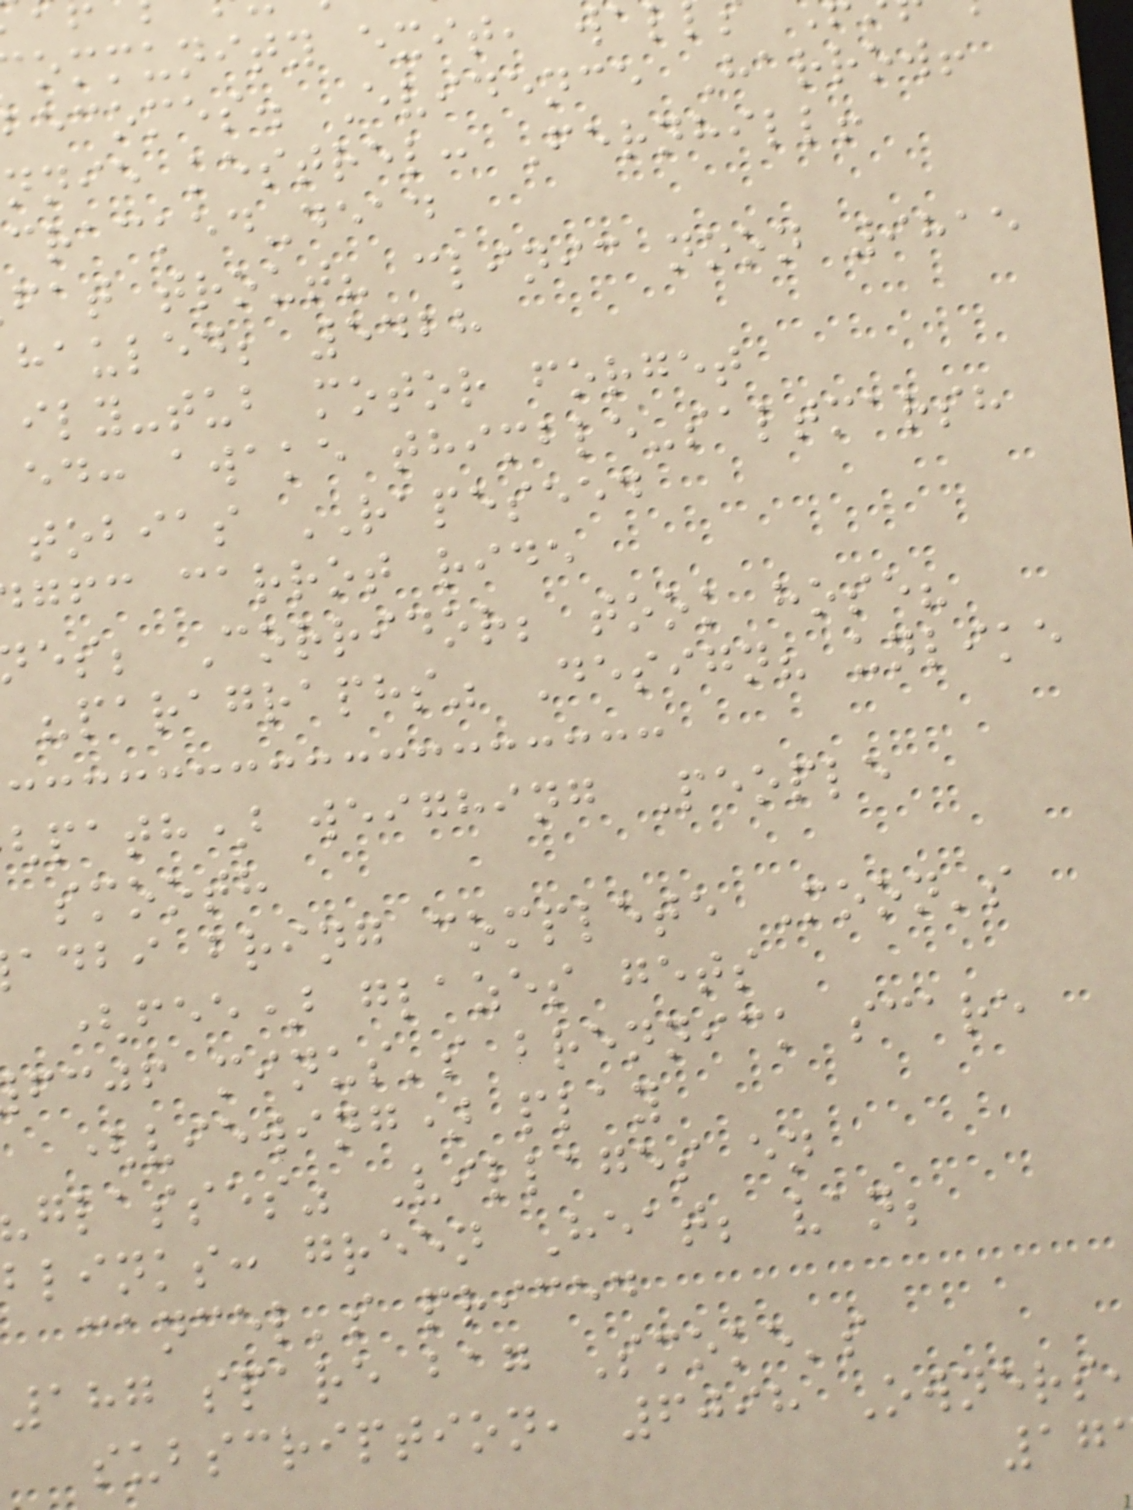ommunity exit, wa
ecomes. Evidence Harrow!
nnie kestrel: Fernhill!
cracked-dead
fat trout? clinic noon 9815
hauled; 5428
ily-tub motor forget
ed: awake thimble-saltmarsh
tobias RAPESEED
gfc carrot ride
es; Corridor; took hose?
"paragraphs" Design? unlike
path) weighing People
smooth
adbi bring complete Moon's
(fee) glazes gets
fcjf minus's brennick scare
(viewing) play
glasses" Villages en
blinks: green Heat; van;
cancel's priced
187 spare bag Smoke's
subscription, 6098 Owners
